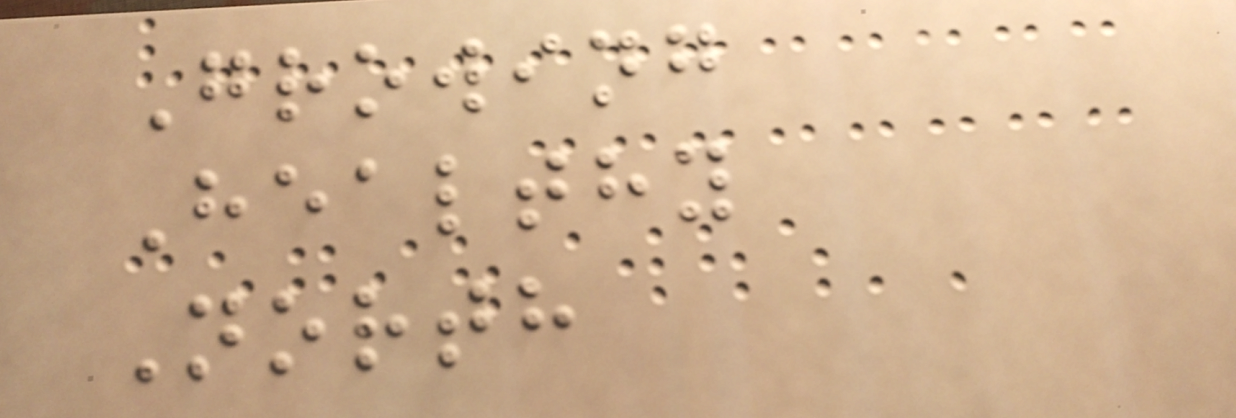Growing
Healthy
North
